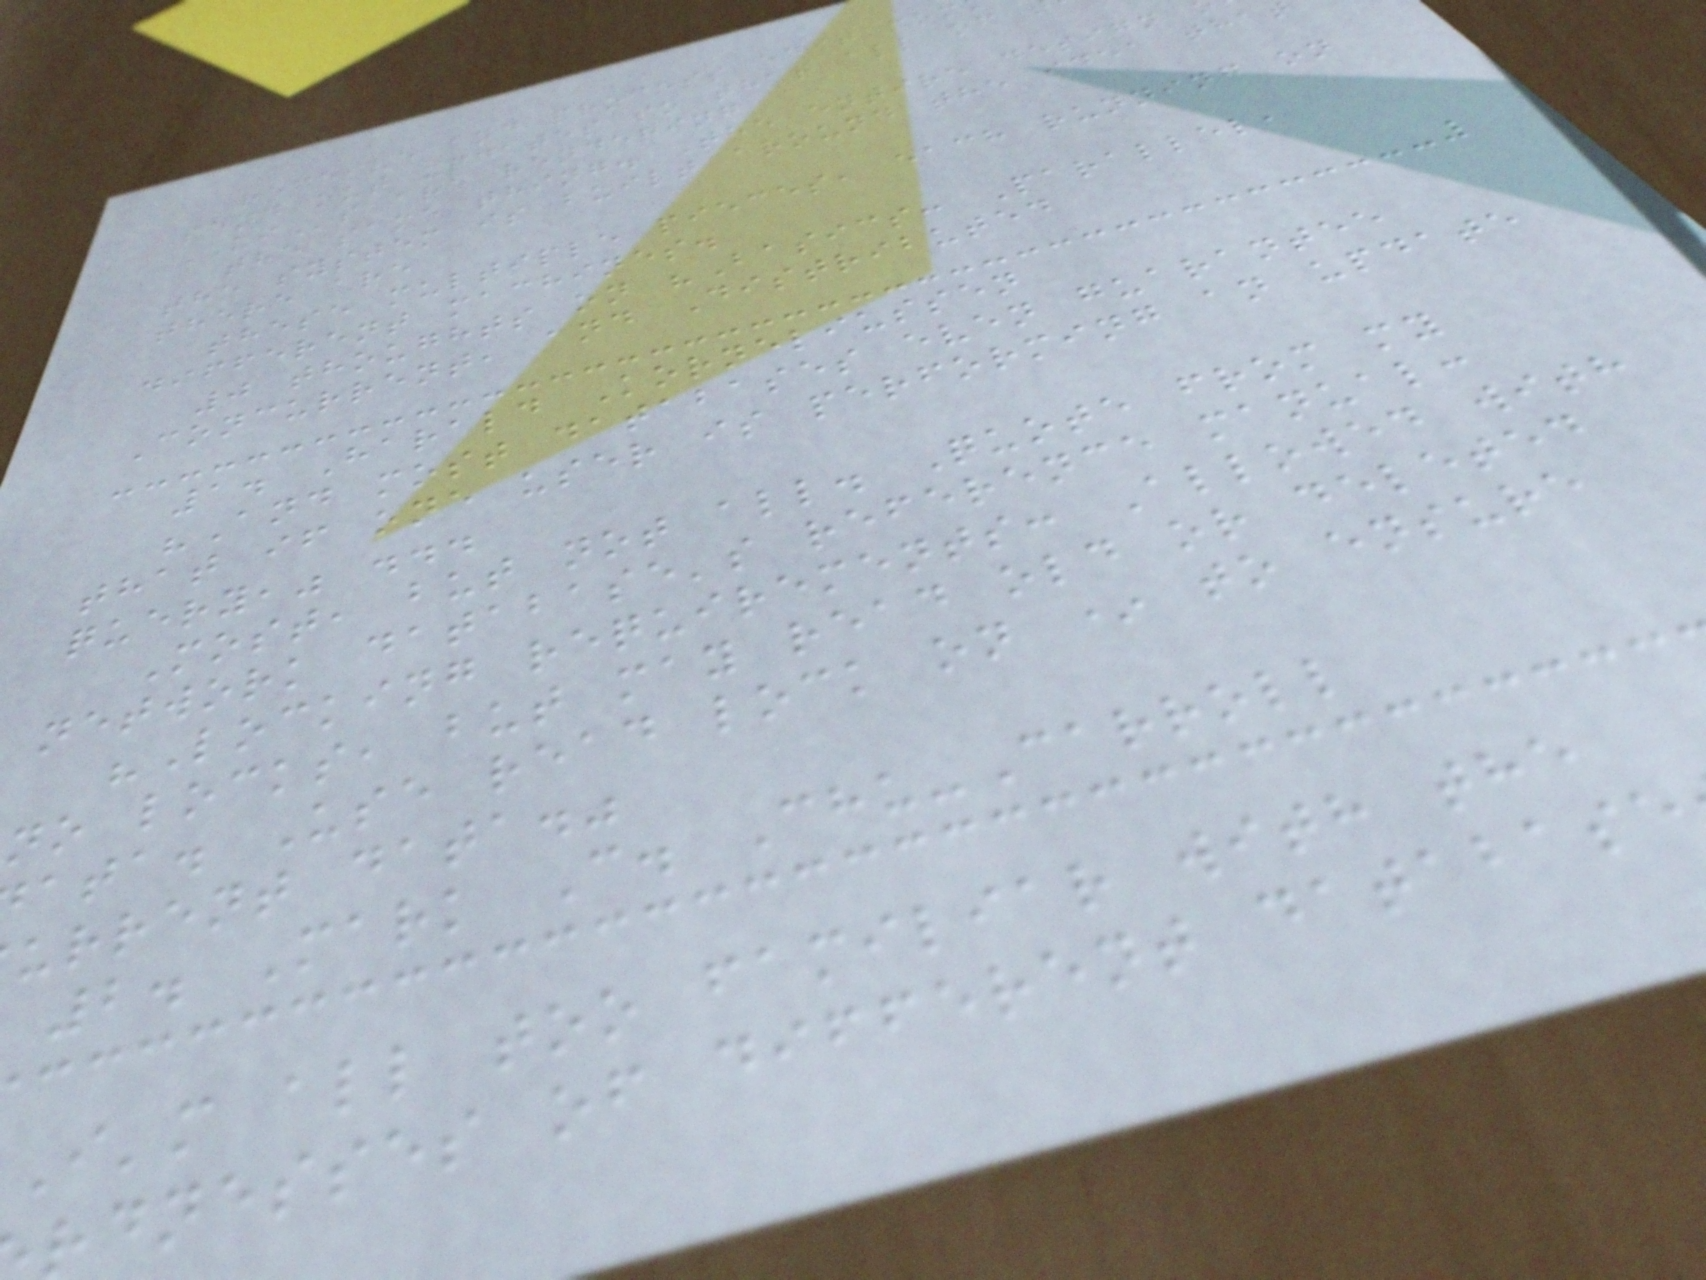receive and process edit com
send out updates so that all of
UIs are rendering
the same thing. The entire design
the system is built around the idea tha
there are
these multiple pieces, each running on
different machines.
0 thoughts on "Basics: Parallel,
Concurrent, and Distributed
1. Harald Korneliussen
"And most databases even guarantee
that if one user is performing an update
query," ...
Most, but not all. Quote from my
network database's reference manual:
"Locking requirements: Allowed with
no locks, but may read old or deleted
ata. Use read lock on * to ensure
urrent data."
2. Mark C. Chu-Carroll
I'm all too familiar with the
rdnesses of different database
